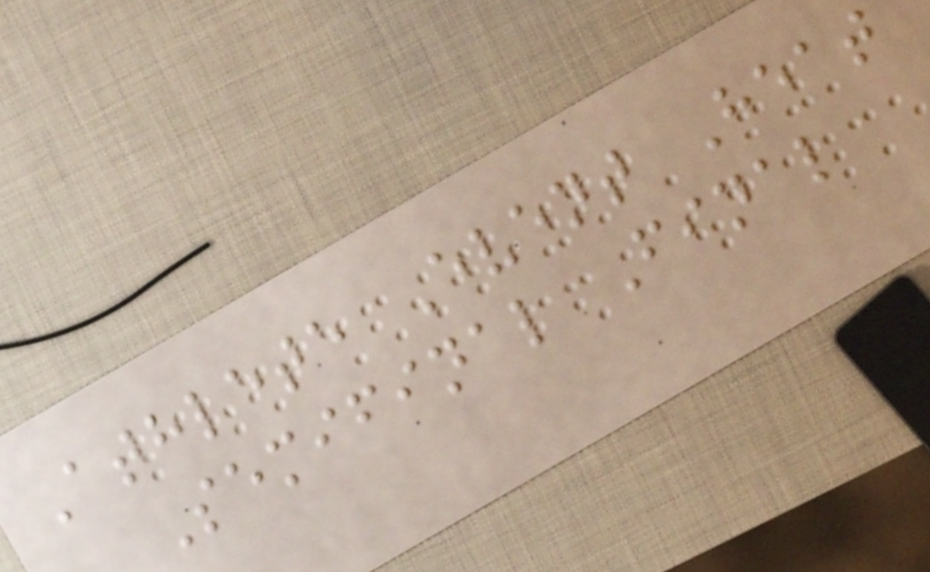Athlete Event Heat
Semifinal Final
